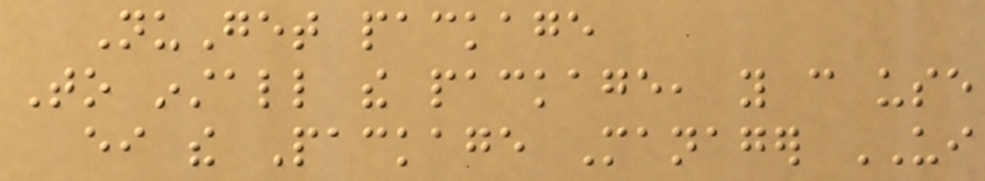NuGet package
To install the package, you can use
either the Package Manager UI
